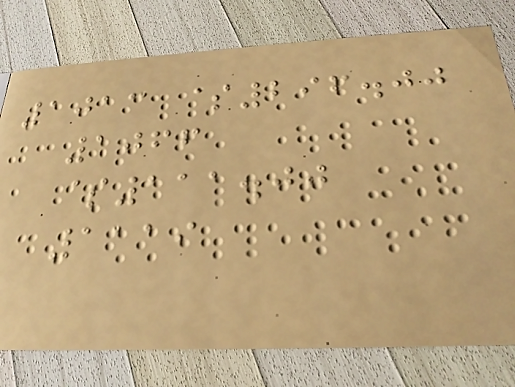1013 $296.00
1066
$111.00
1119
